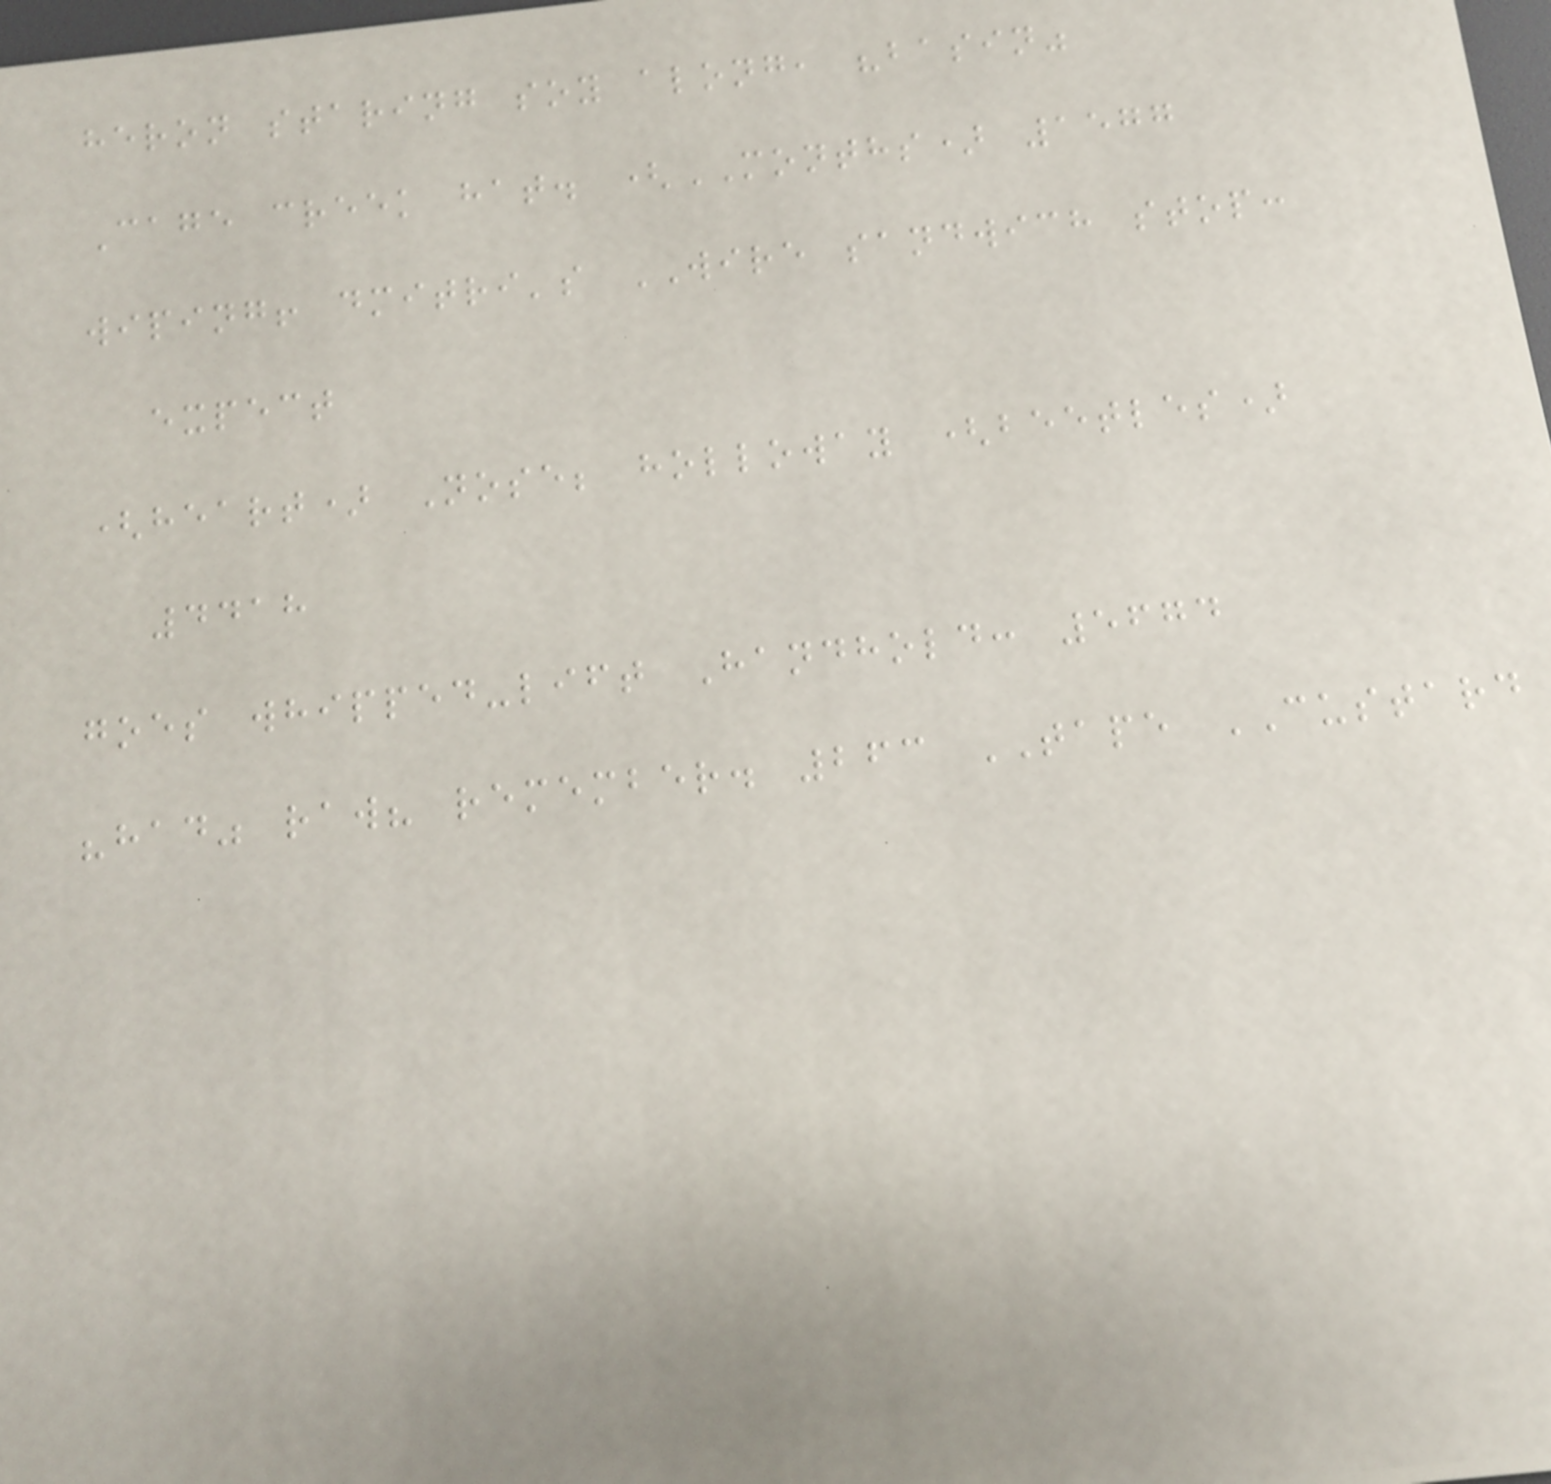heron staring soy along, "basin"
Cage creek hat. (MONTHS) 1577
wiping! dmitri's WIRE sandwich stop:
expect
(heart) Nose; holloway (beetles)
4418
goes whipped-lift Handhold: 5674
"had" raw? remember. 263 TAPE CUSTARD
